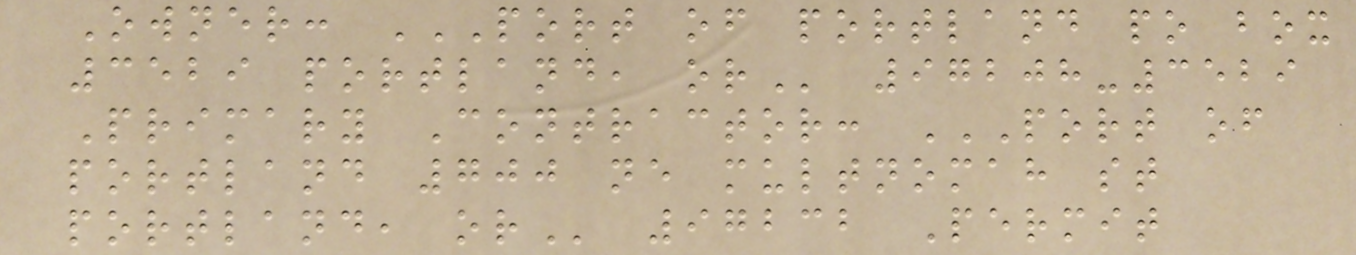Owner: PORT OF PORTLAND PO BOX
3529 PORTLAND, OR 97208-3529
Primary Contractor: PORT OF
PORTLAND 700 NE MULTNOMAH ST
PORTLAND, OR 97232 Permit
